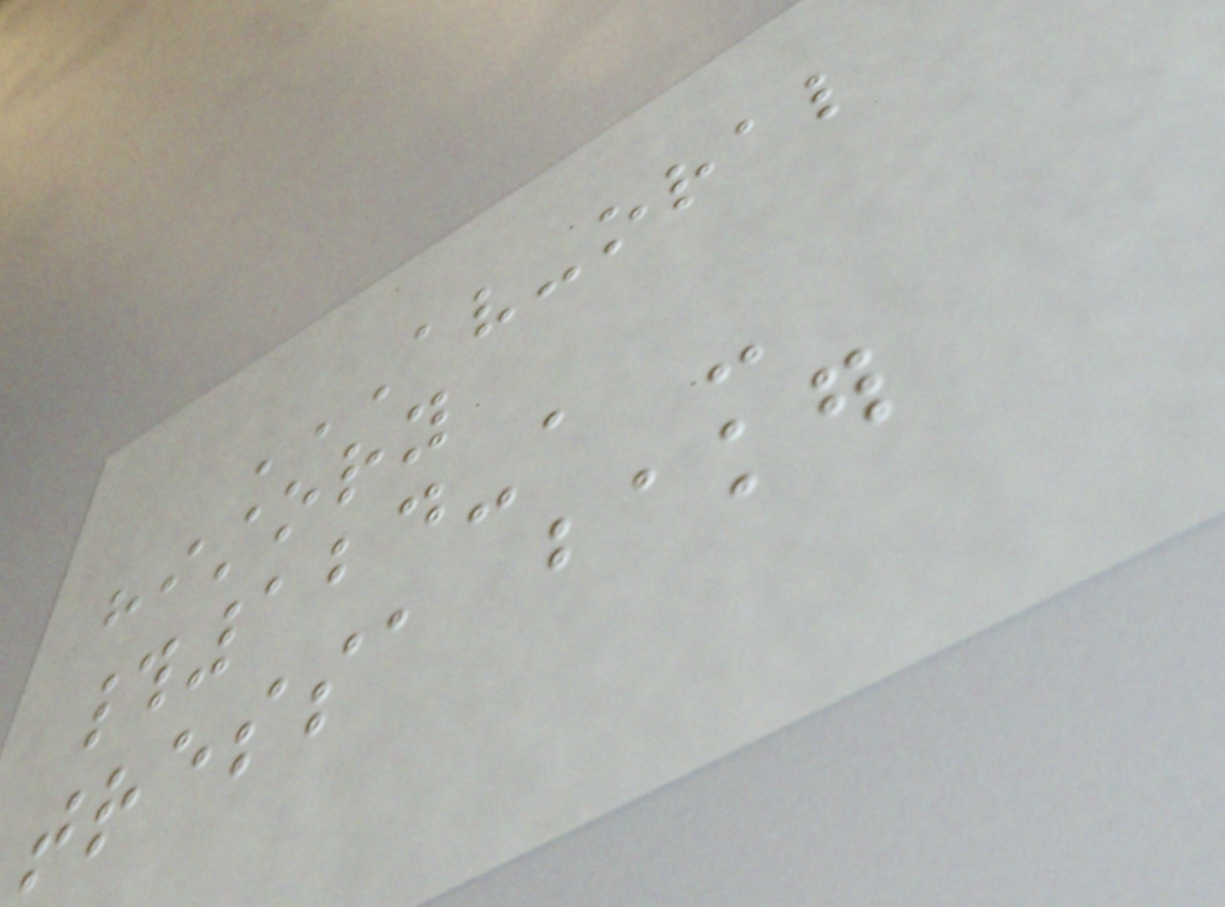AV-ORAL
HISTORY
#124-A -
TRESSA BAKER
